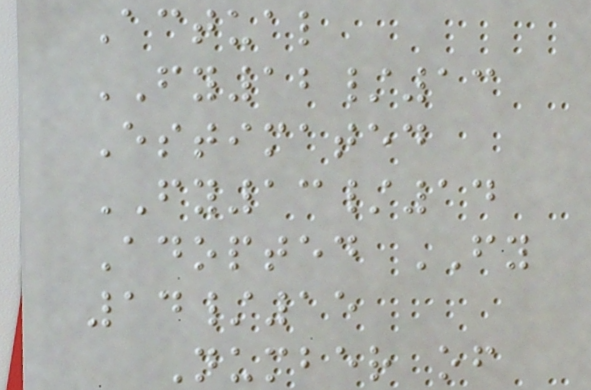Actual
FY12/13
Estimated
FY13/14
Adopted FY
14/15
Number of
